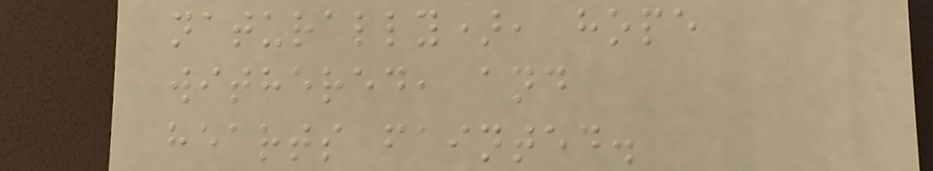naturally), hope
withered, and
hearts fainted.
